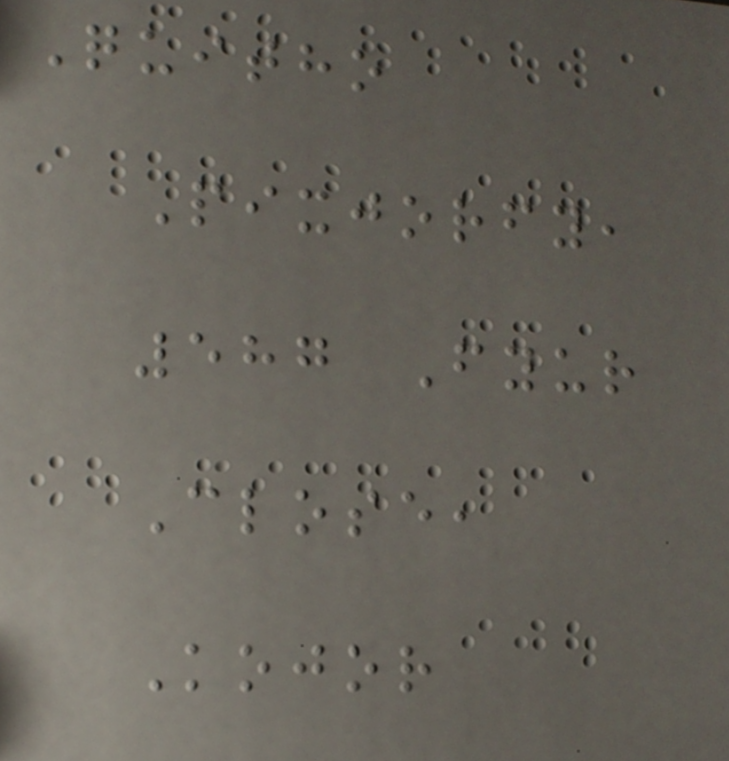Quitho
Pixjorfy,
587 Fyur
Close,
Kojor
